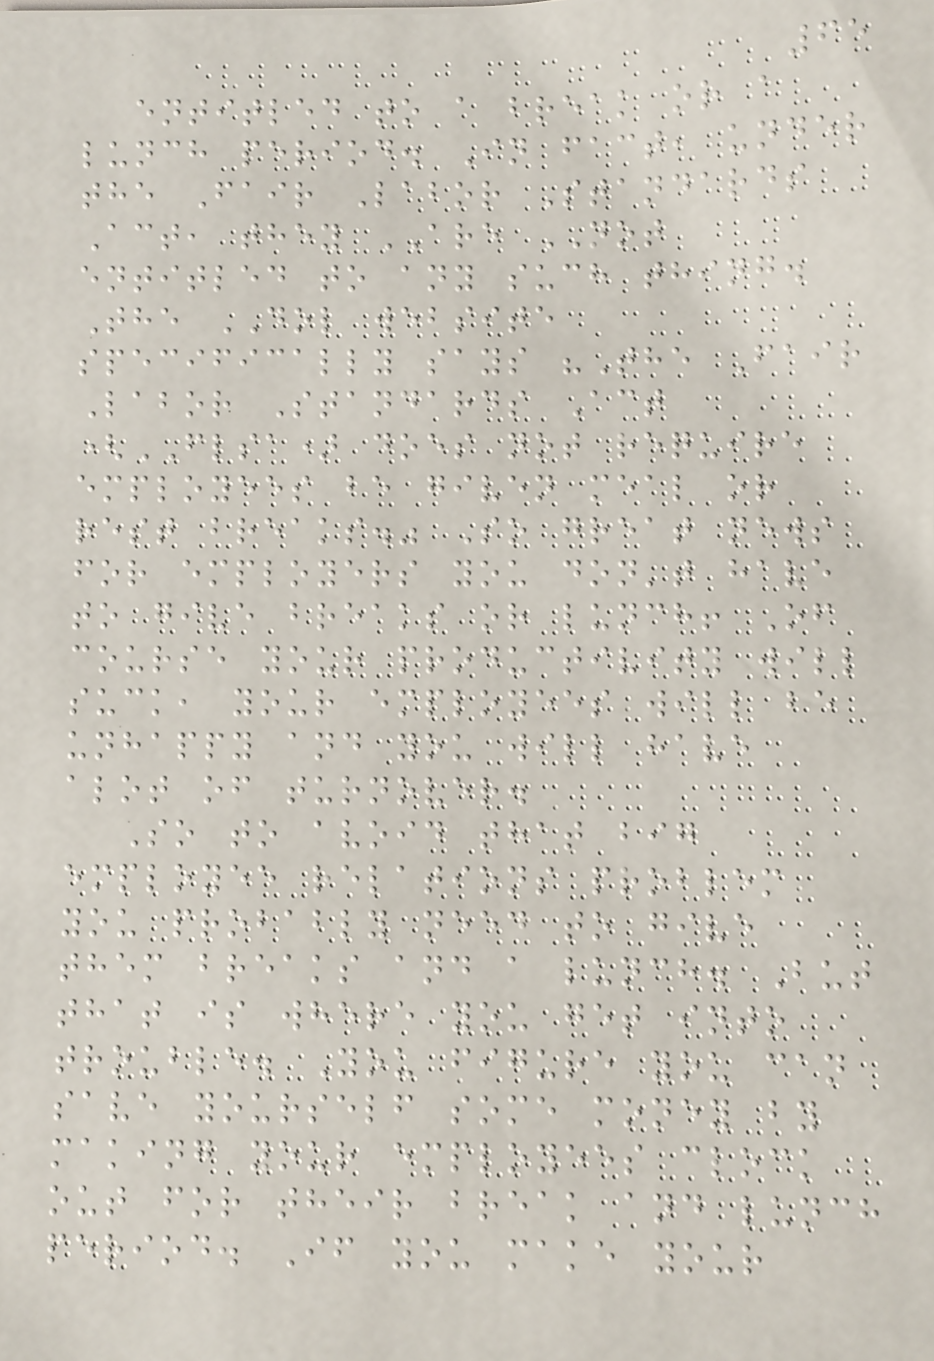65
entitled to a break or a
lunch period. In fact, under
the Fair Labor Standards
Act, they ARE NOT
entitled to any such thing.
The DOL website
specifically says "The Fair
Labor Standards Act
(FLSA) does not require
employees be given meal or
rest breaks." So great news
for employers you don't have
to give breaks or lunch! Of
course your productivity will
suck, your employees will be
unhappy and you will have
alot of turnover.
So to avoid that big
employee relations problem
you probably need to give
them breaks and a lunch. But
that is where you get into
trouble. You figure you can
save yourself some money by
making your employees clock
out for their break and lunch
period. If you make your
